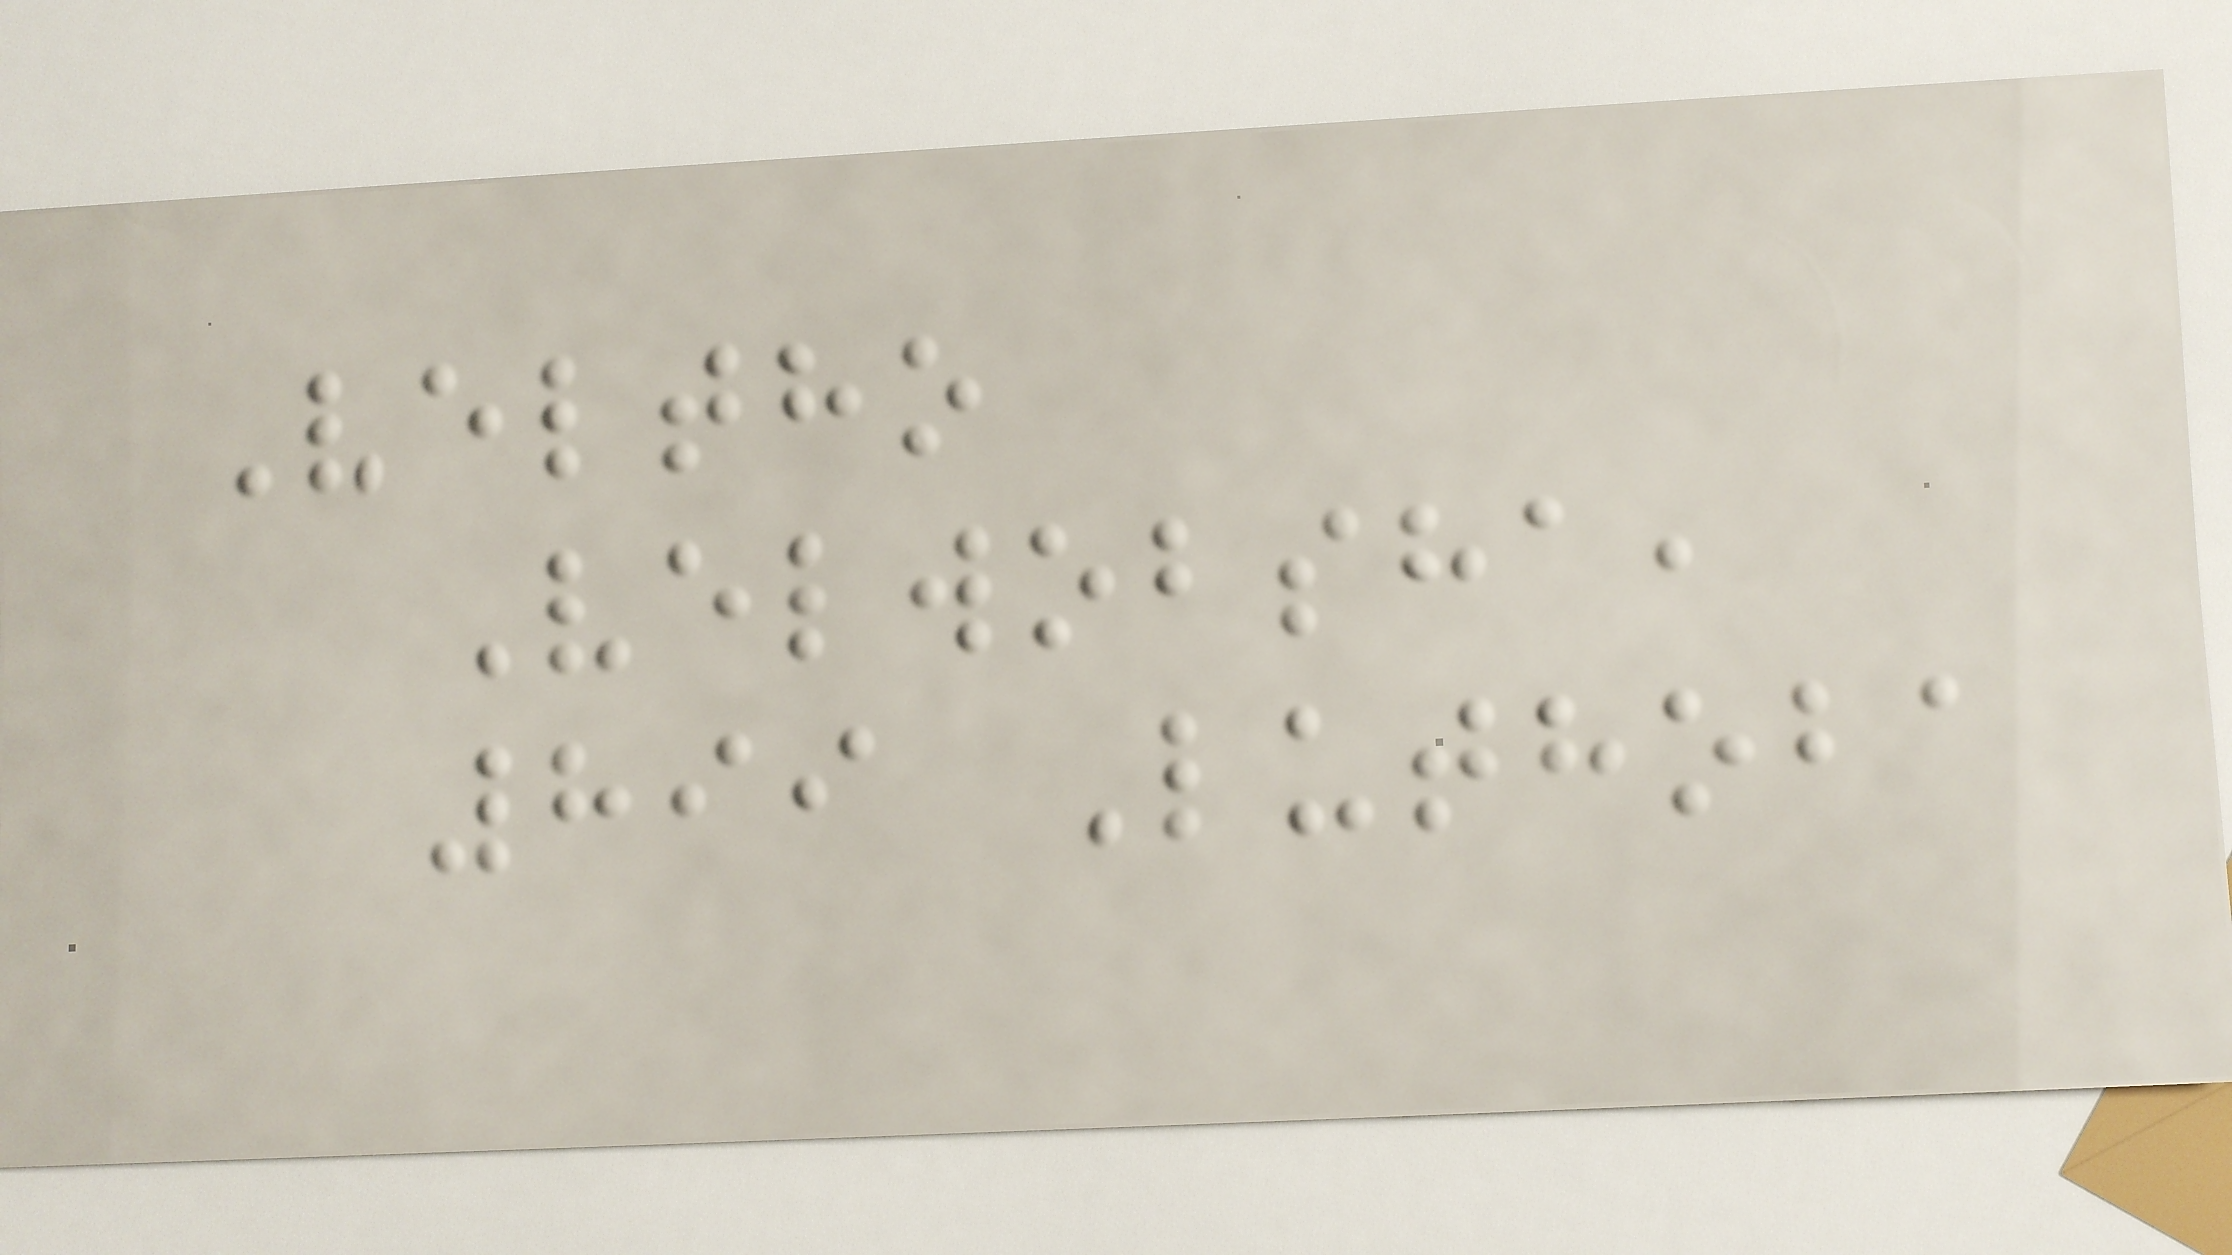Veltho
Velwobsha,
899 Luthoba
